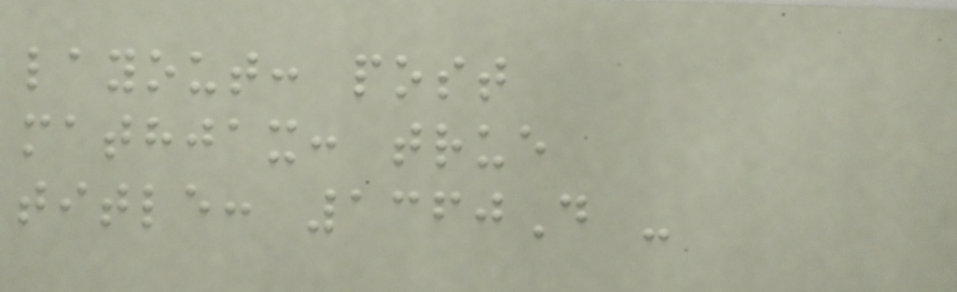layout: post
mathjax: true
title: 1360D -
